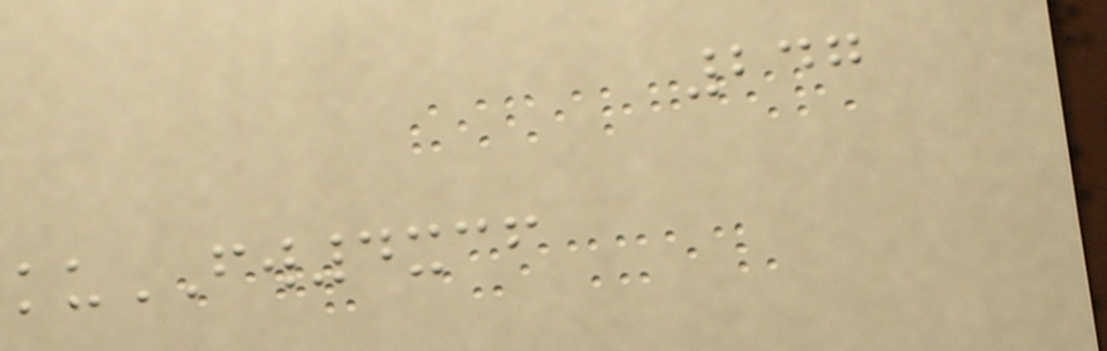247
kuFW4xcf
